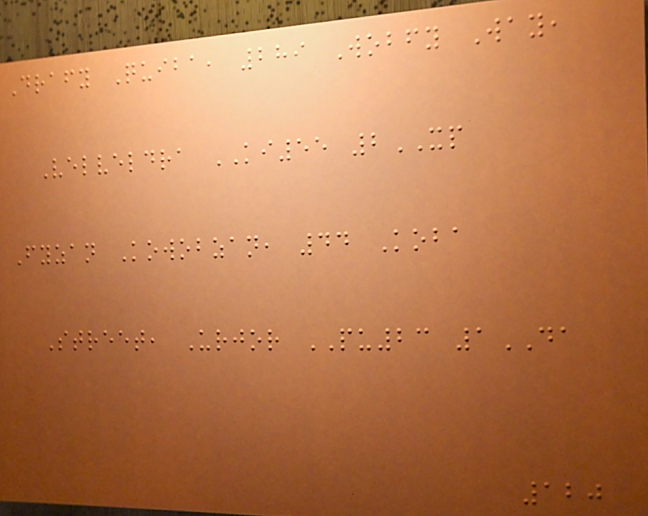Drafy Quiba, 289 Wobfy Way,
Velveldra KI55 2XP
Fyzan Kowobzan, 44 Koba
Street, Urjor PU23 1DA
120
